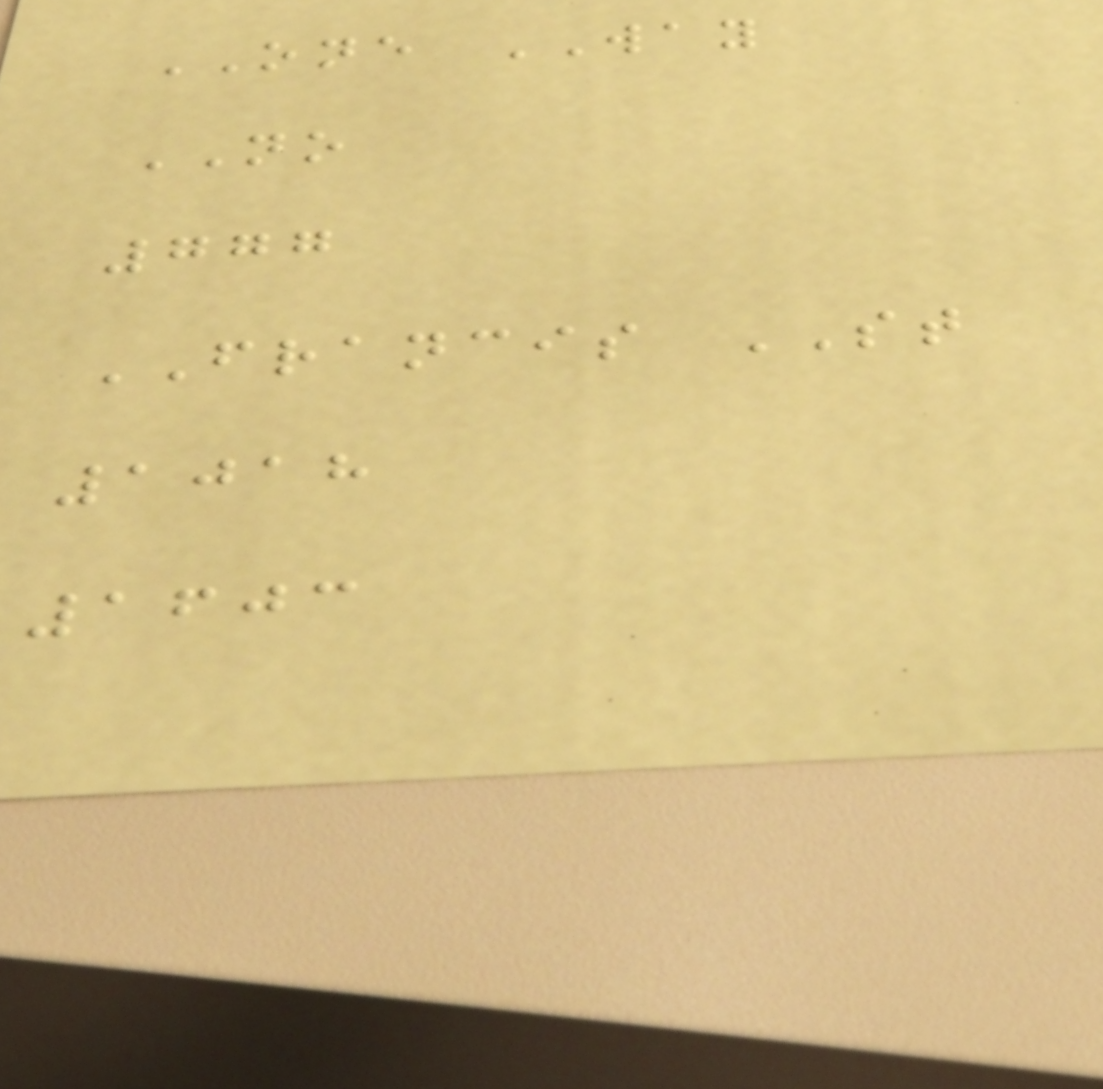ONE WAY
NO
777
FRANCIS ST
1018
1603
